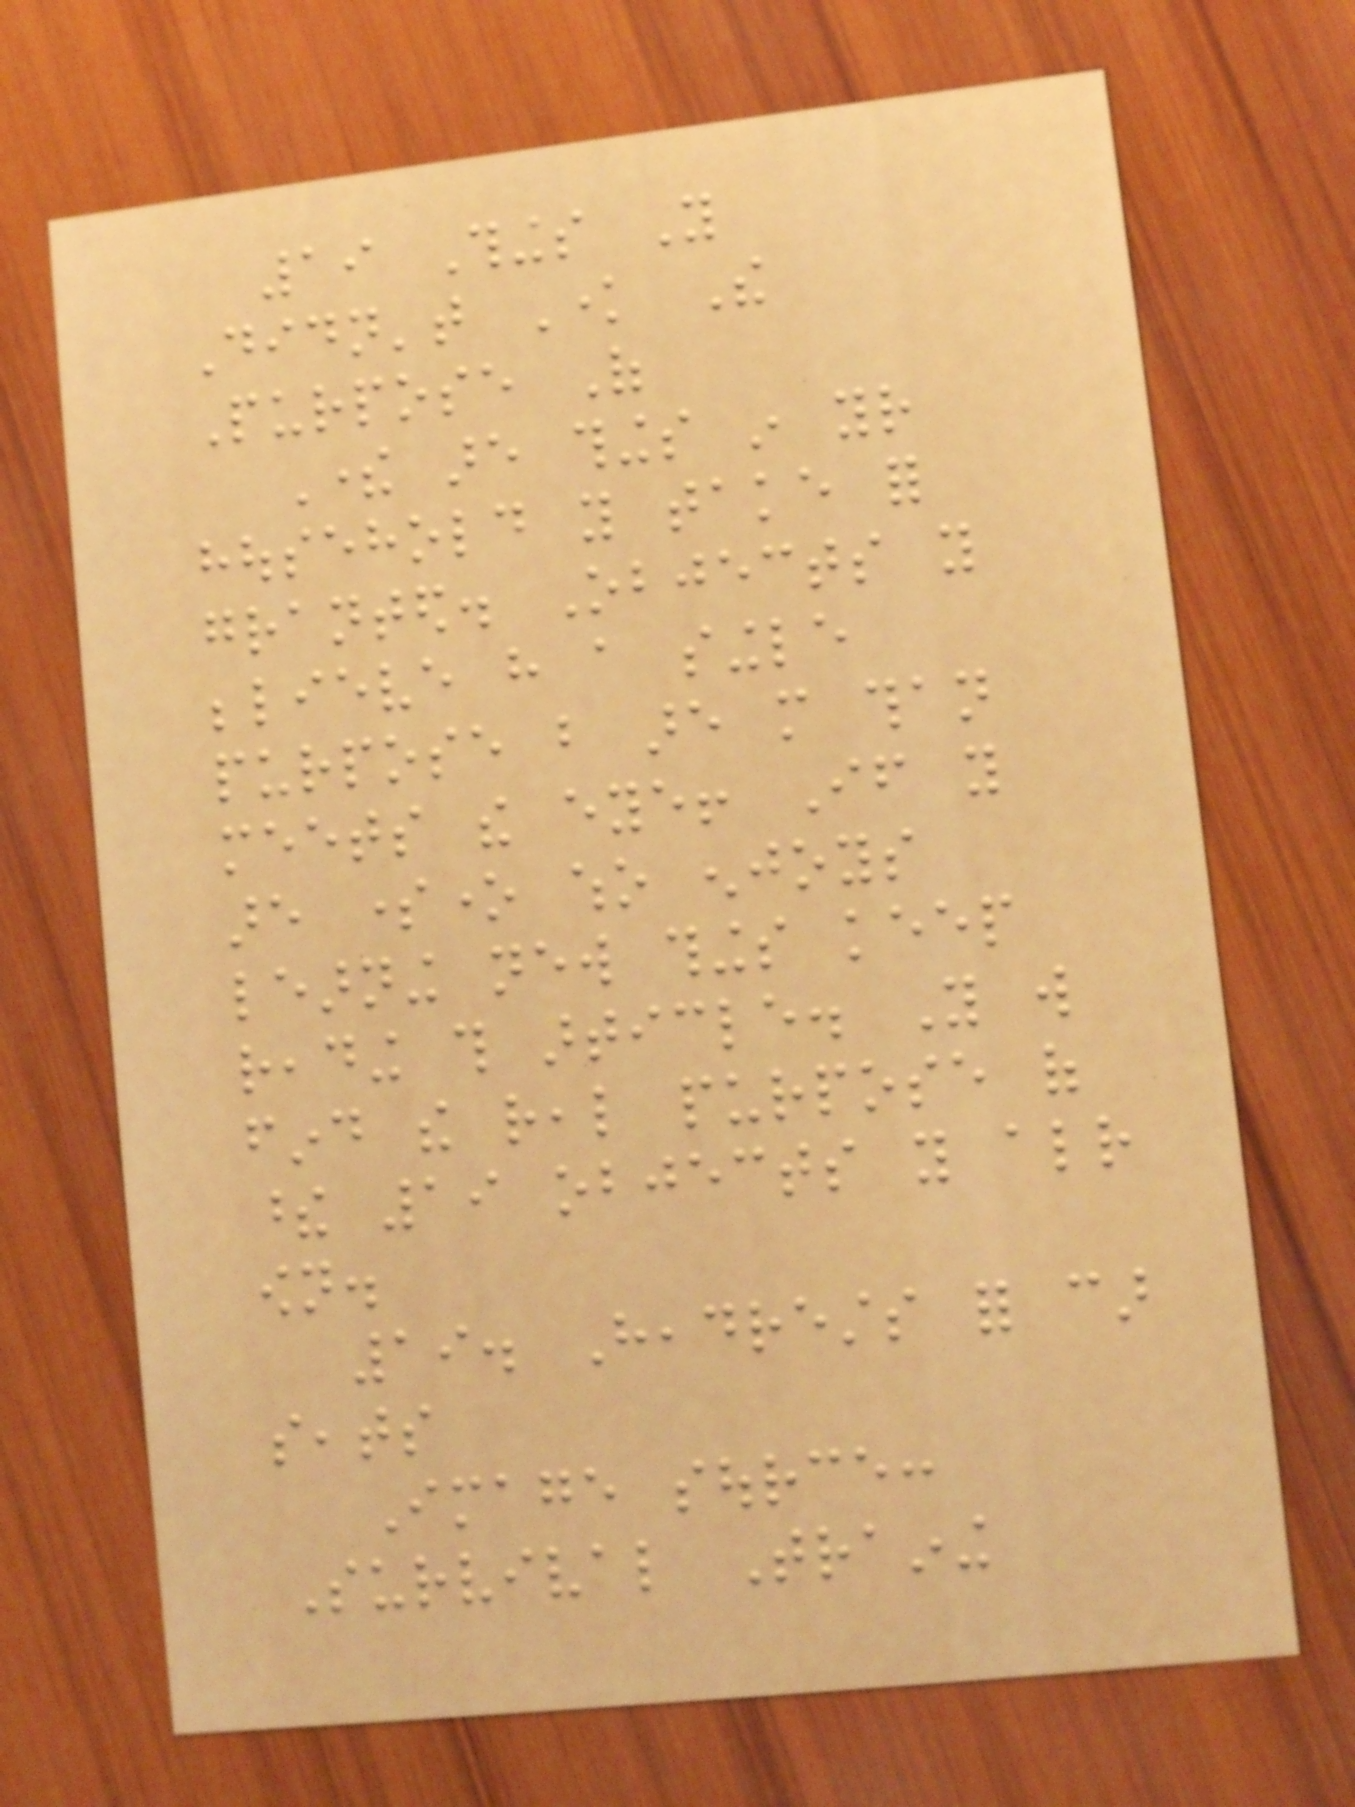19 Things You
Didn't Know The
Purpose Of
There are things in your
household you take for
granted. Objects you
believe have a single
purpose but are more than
meets the eye! If you
are someone who enjoys
learning new things keep
reading this article. You will
find the real purpose of
these 19 objects you already
own.
19. Headrests for car
seats
Image source:
Survival Training
